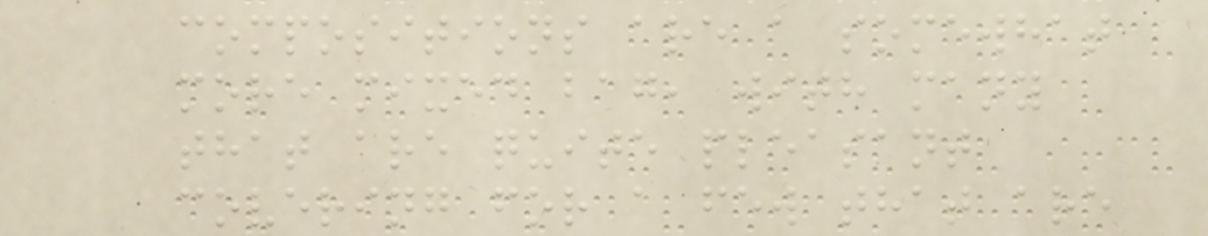compositions are a somewhat
more mixed bag, with many
that are quite pleasant
covering for a few that are
